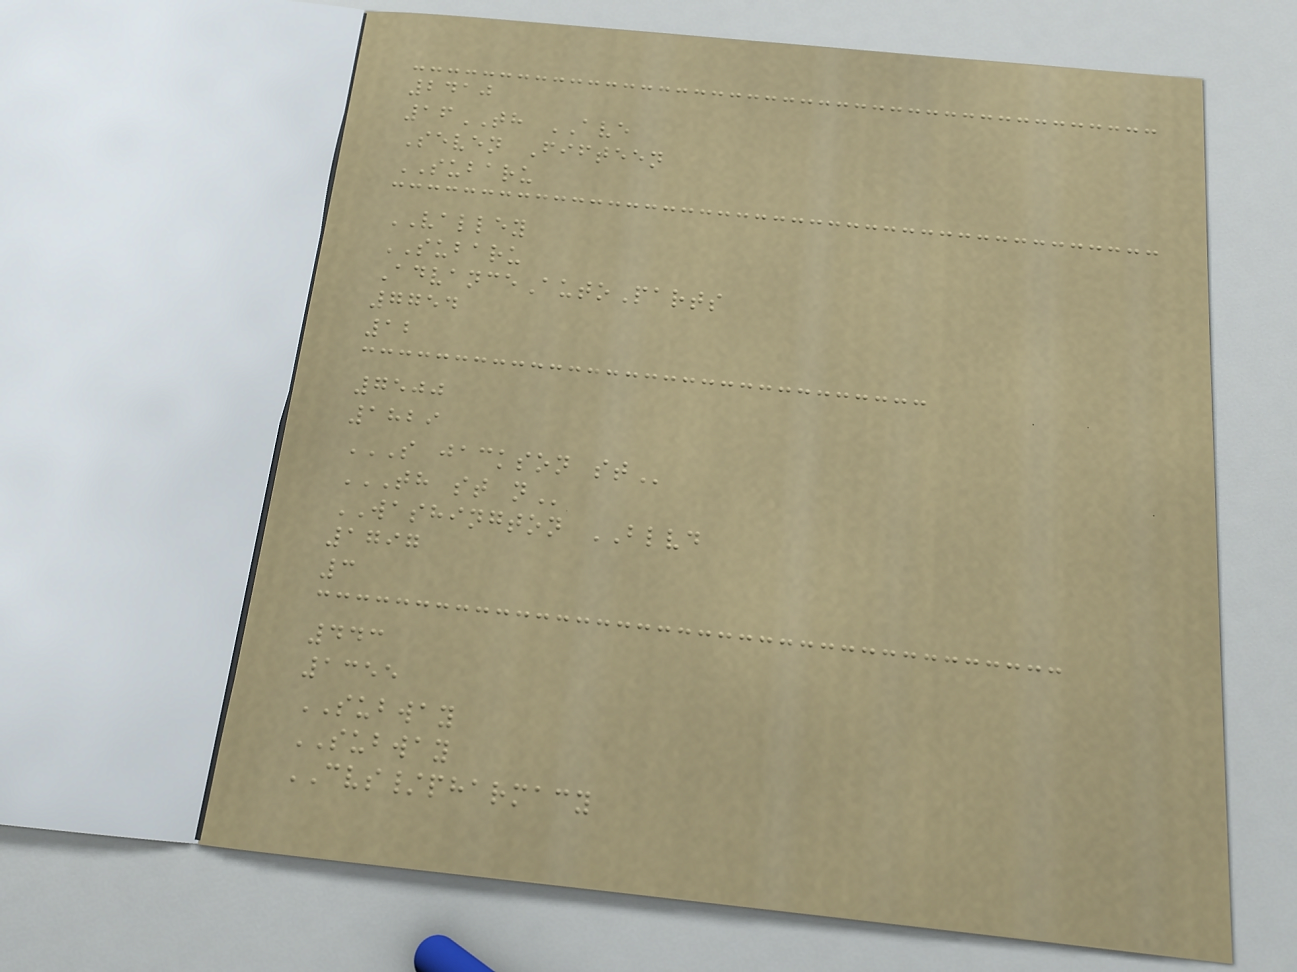2410
16TH AVE
Seven Fifteen
SUBARU
VALLEY
SUBARU
AdvanceAutoParts
7754
12
7500
1829
S JACKSON ST
TH ST N
WASHINGTON BLVD
1797
3
443
1355
SUBWAY
SUBWAY
CVS/pharmacy
